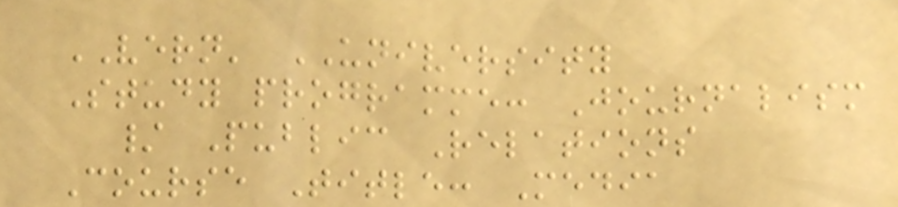VERN' UNIVERSITY
Study programme: Journalism
/ Public Relations
Course Title: Media
